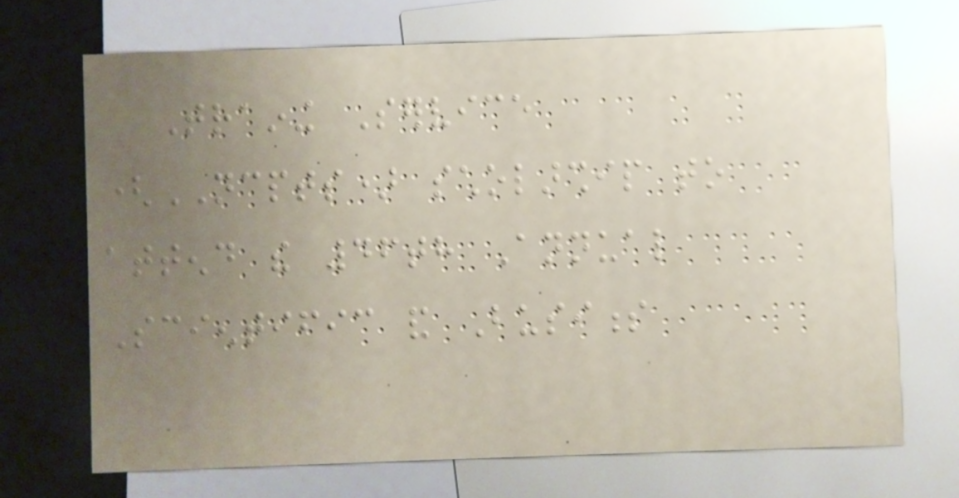Training Service
(NCPTS) scholarship to
attend the 46th Annual
Scientific and Business
